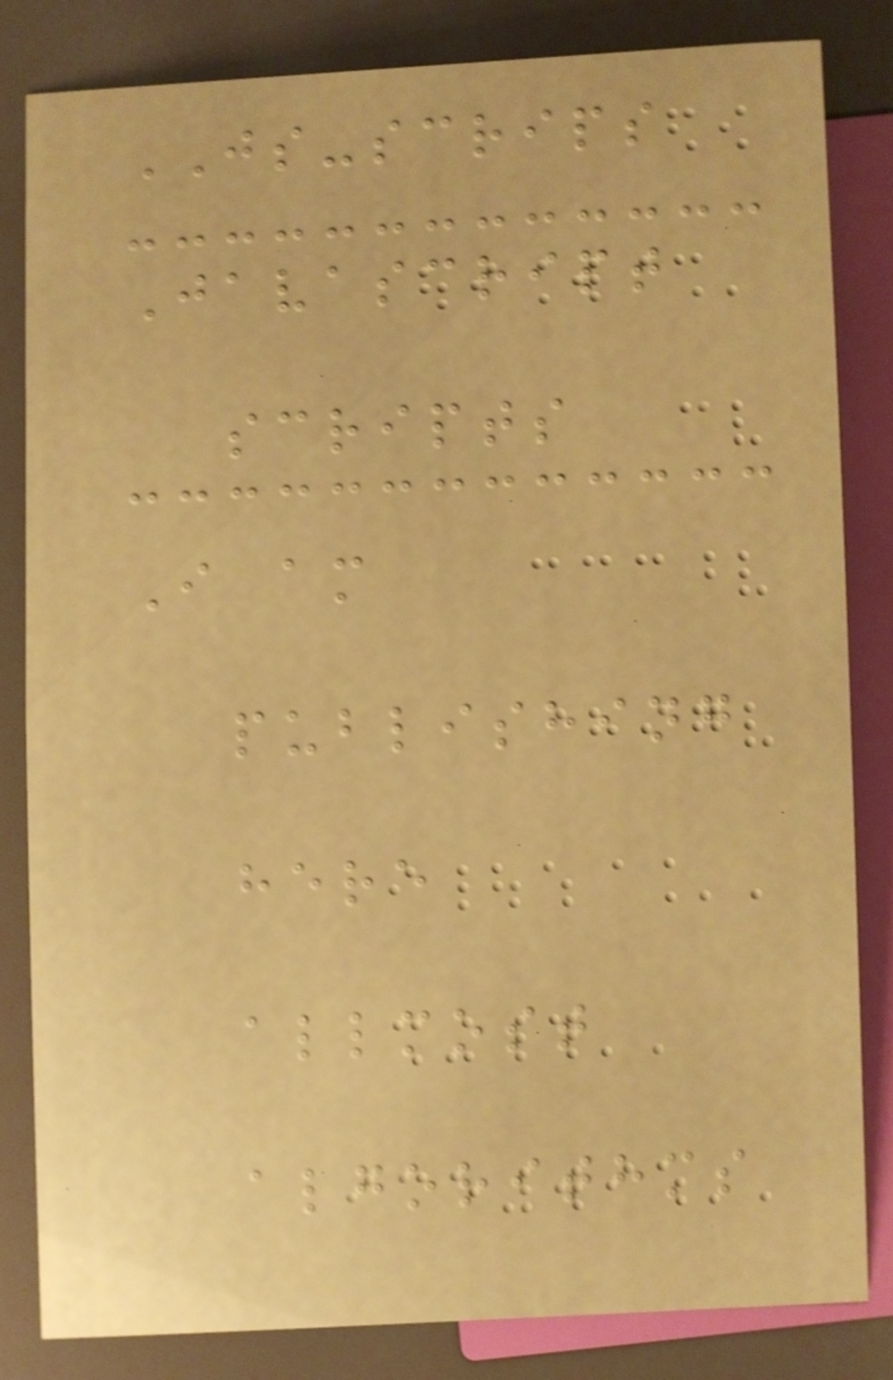JS-scrips
Javascript
scripts
I am
publishing
here
allmost
algorithms
